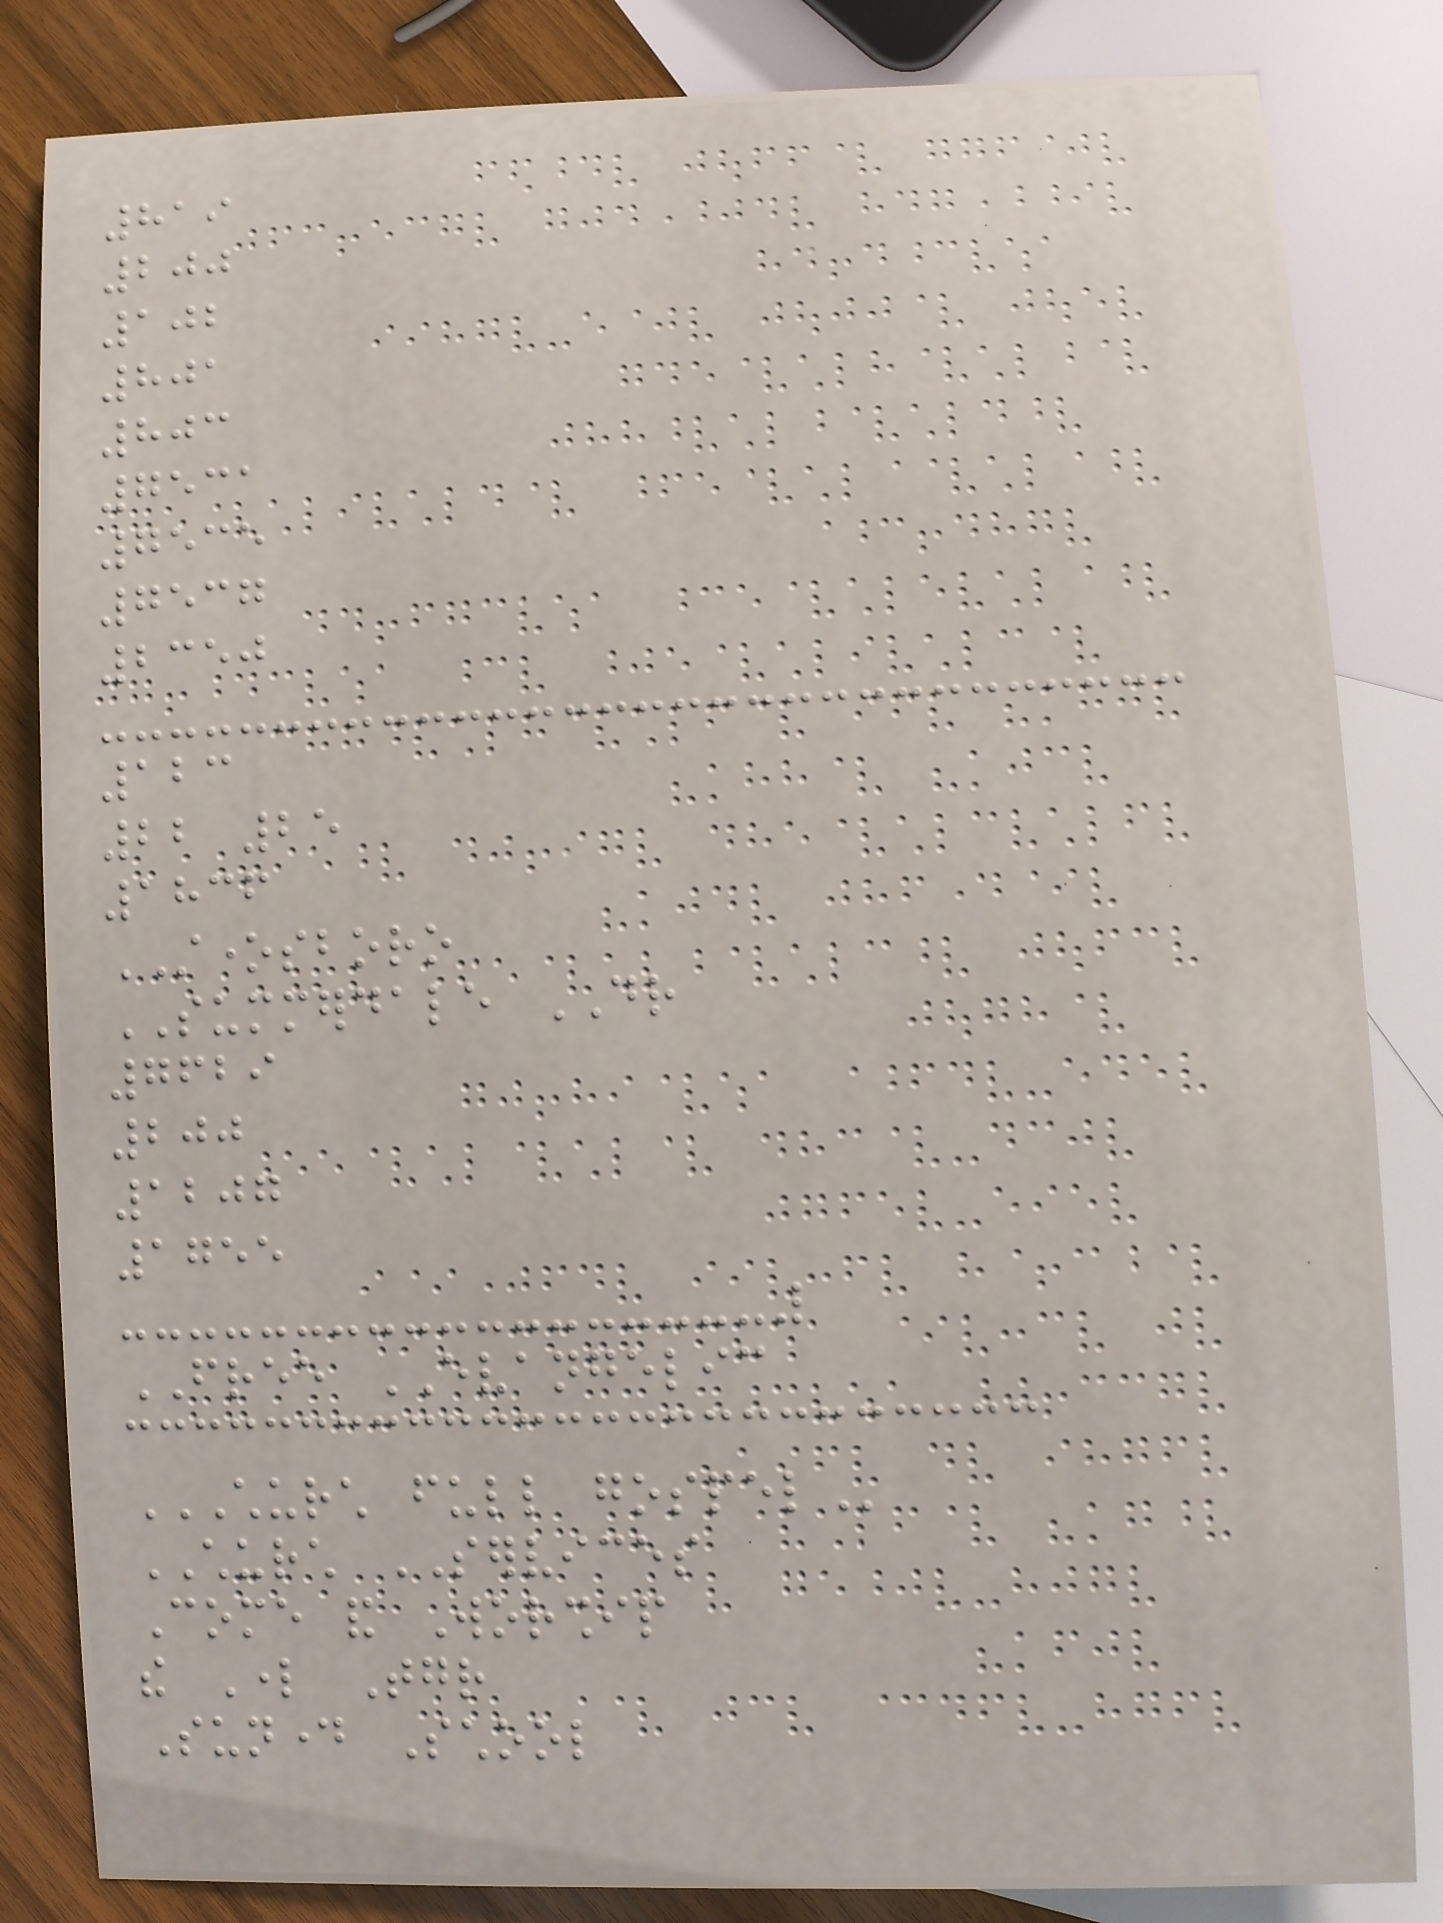819
200
102
801
803
7531
7535
7537
2350
123
22 25
1836
STONESBORO
SUMMERDALE DR
7629
200
1207
1755
FREE EVANGELIC
CHURCH FULL GOSPEL
CHURCH SERVICES
Come and Worship
the Lord Together
Sunday School
